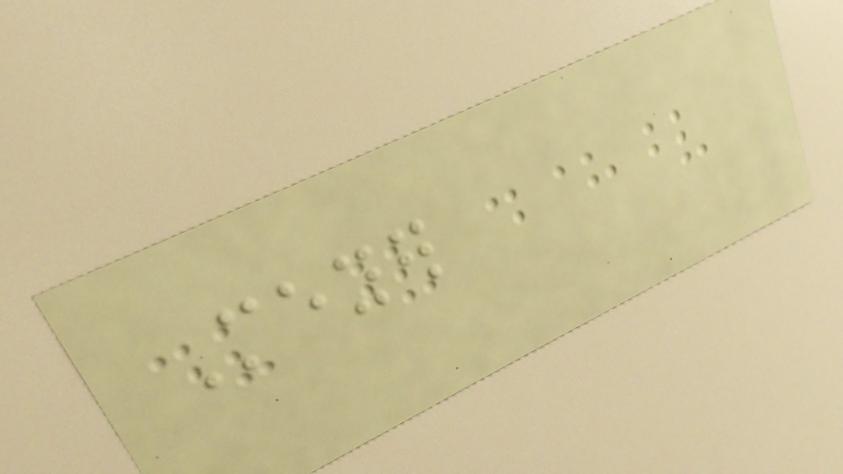Meyer
